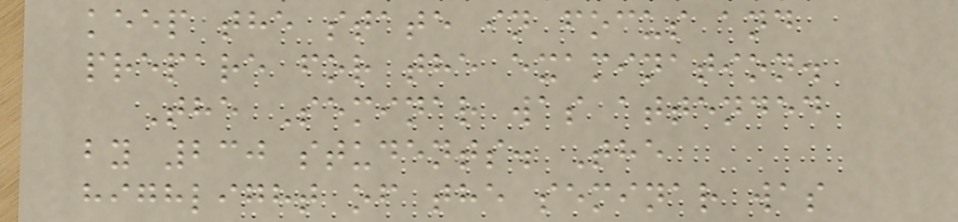keep the state in focus and
prepare for the examination.
The Seminar was attended
by 230 students. The
highlight of the seminar was
